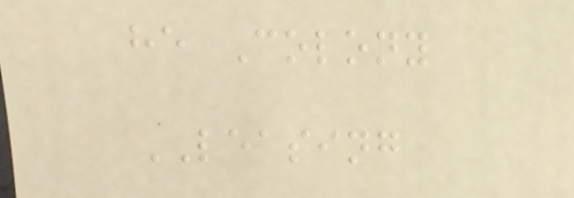he Colony
LEASING
